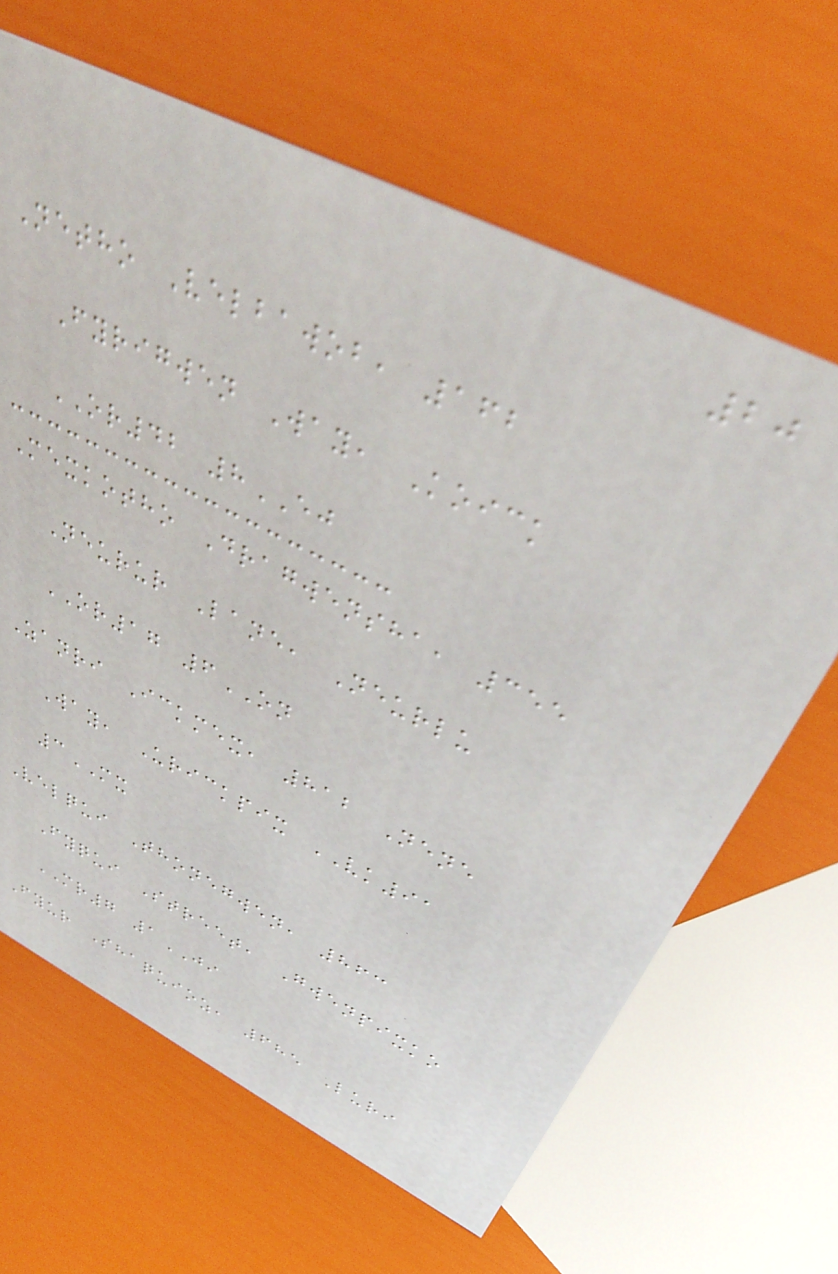20
Netho Velbawob, 162
Fyrigwen Way, Koick
OR42 8EJ
Mexkotho Dragwensha, 355
Neurur Lane, Neurlu
OR17 6ON
Zanri Ickmex, 812 Nene
Way, Urickpix VK91
3MX
Velqui Thonegwen, 863
Fyqui Street, Gwenpixko
MR7 1JI
Fyur Shaquioz, 685 Luri
